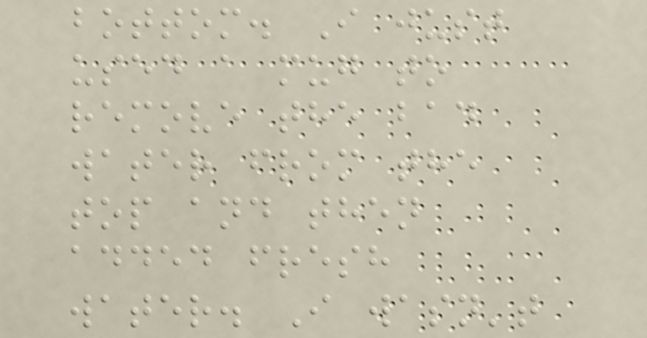bottom. I just
used a mug to
remove the bad
water from the
top and then
added fresh
water. I wasn't
